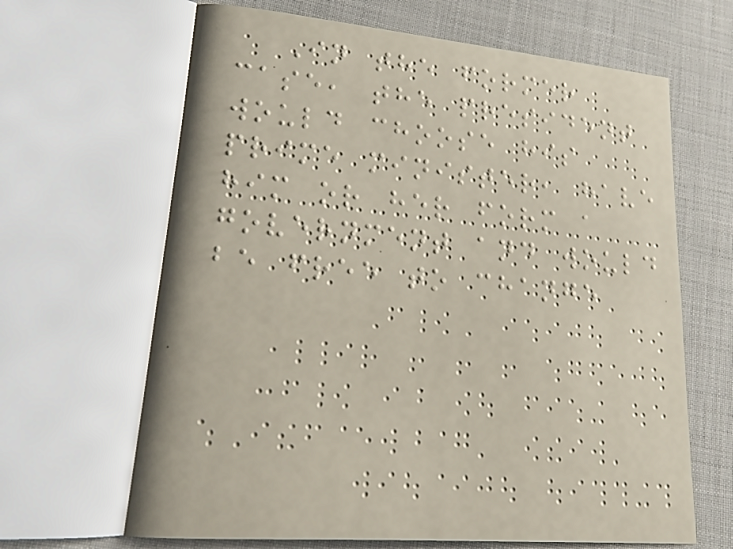In the former
case, the president
would choose his
prime minister, have
him or her form a
government and would
be free to change
